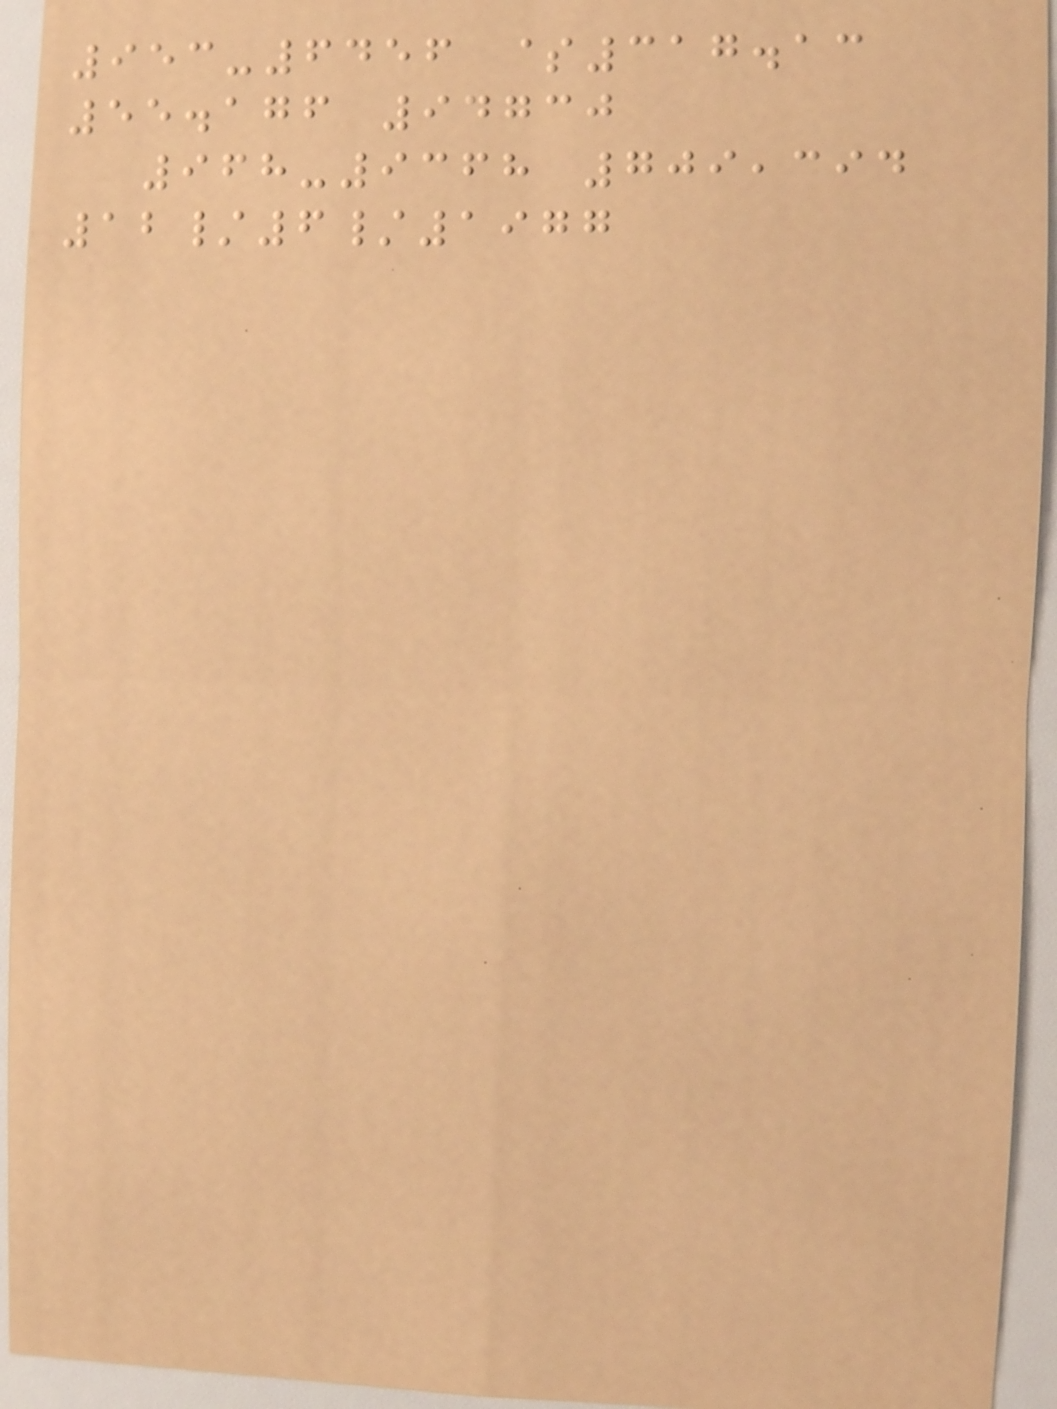953-6456 $317.13
55.176 94730
968-9368 709,394
12/6/1977
